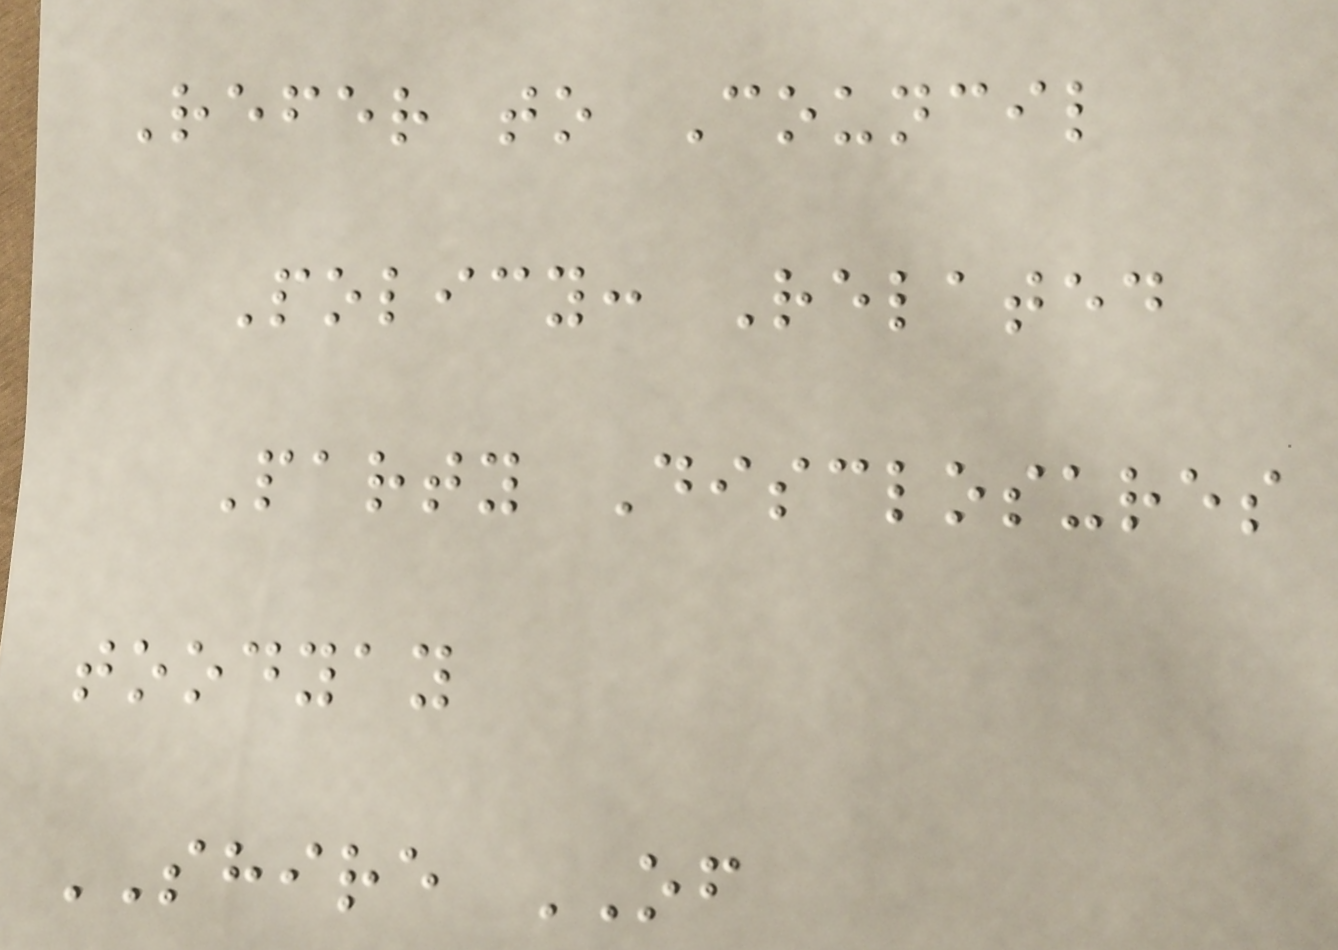Refer to Council
Policy: Related
Party Disclosures
toodyay
SHIRE OF
